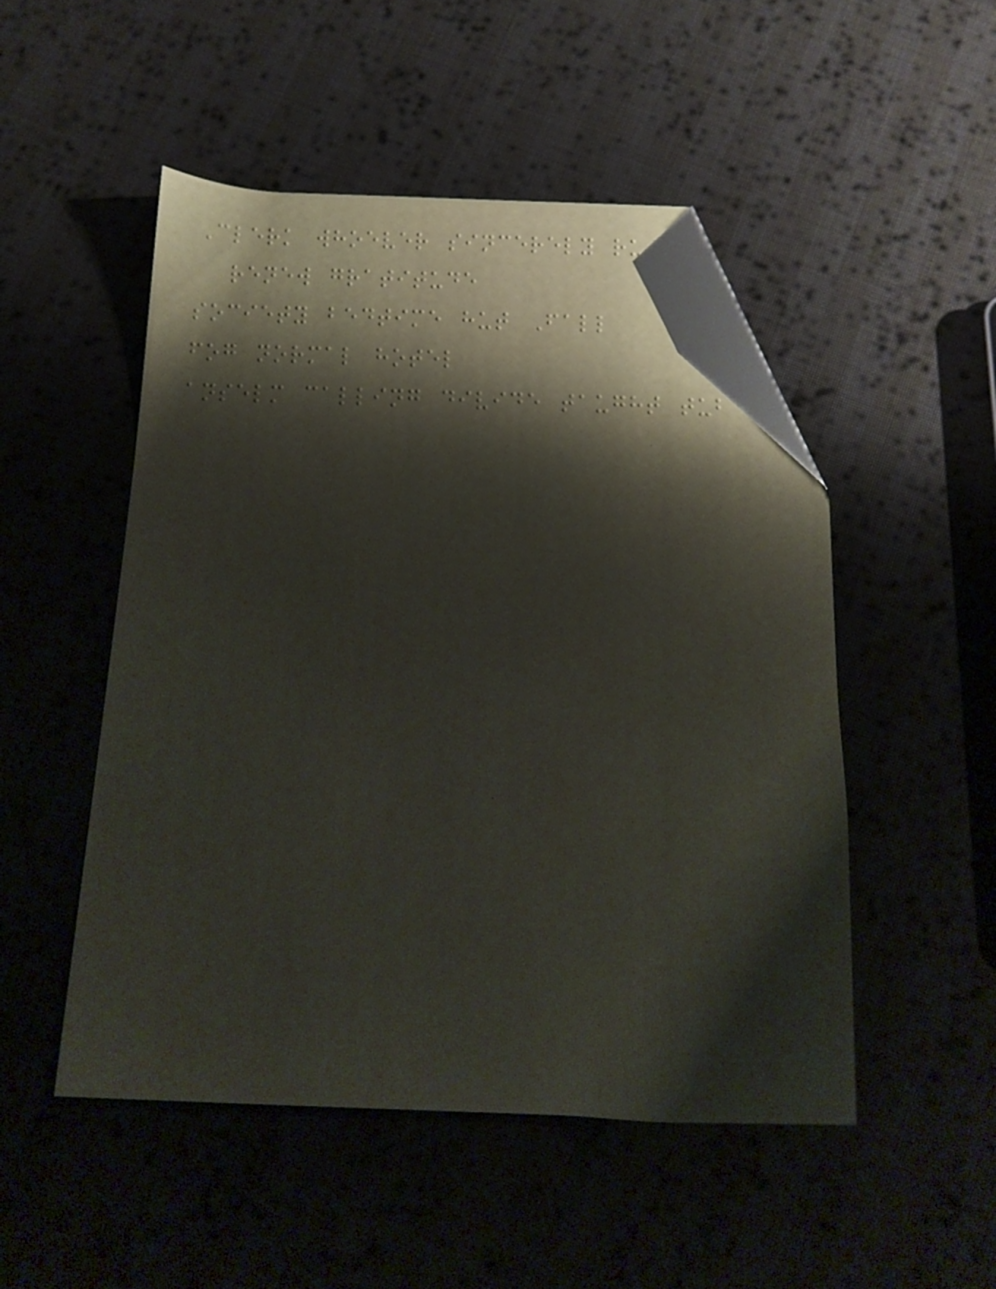Clerk whoever sincerely rusk
renew gratitude
society bedtime hut Fall
fog normal hotel
anselm calling divide taught tuba
